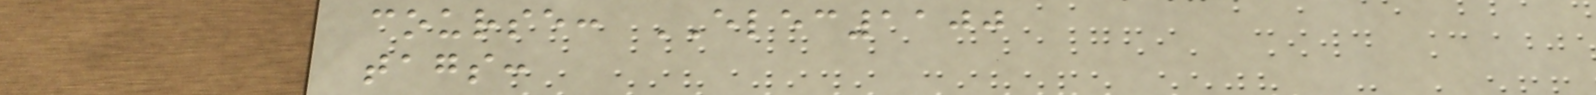course: ELEC1100
tags:
